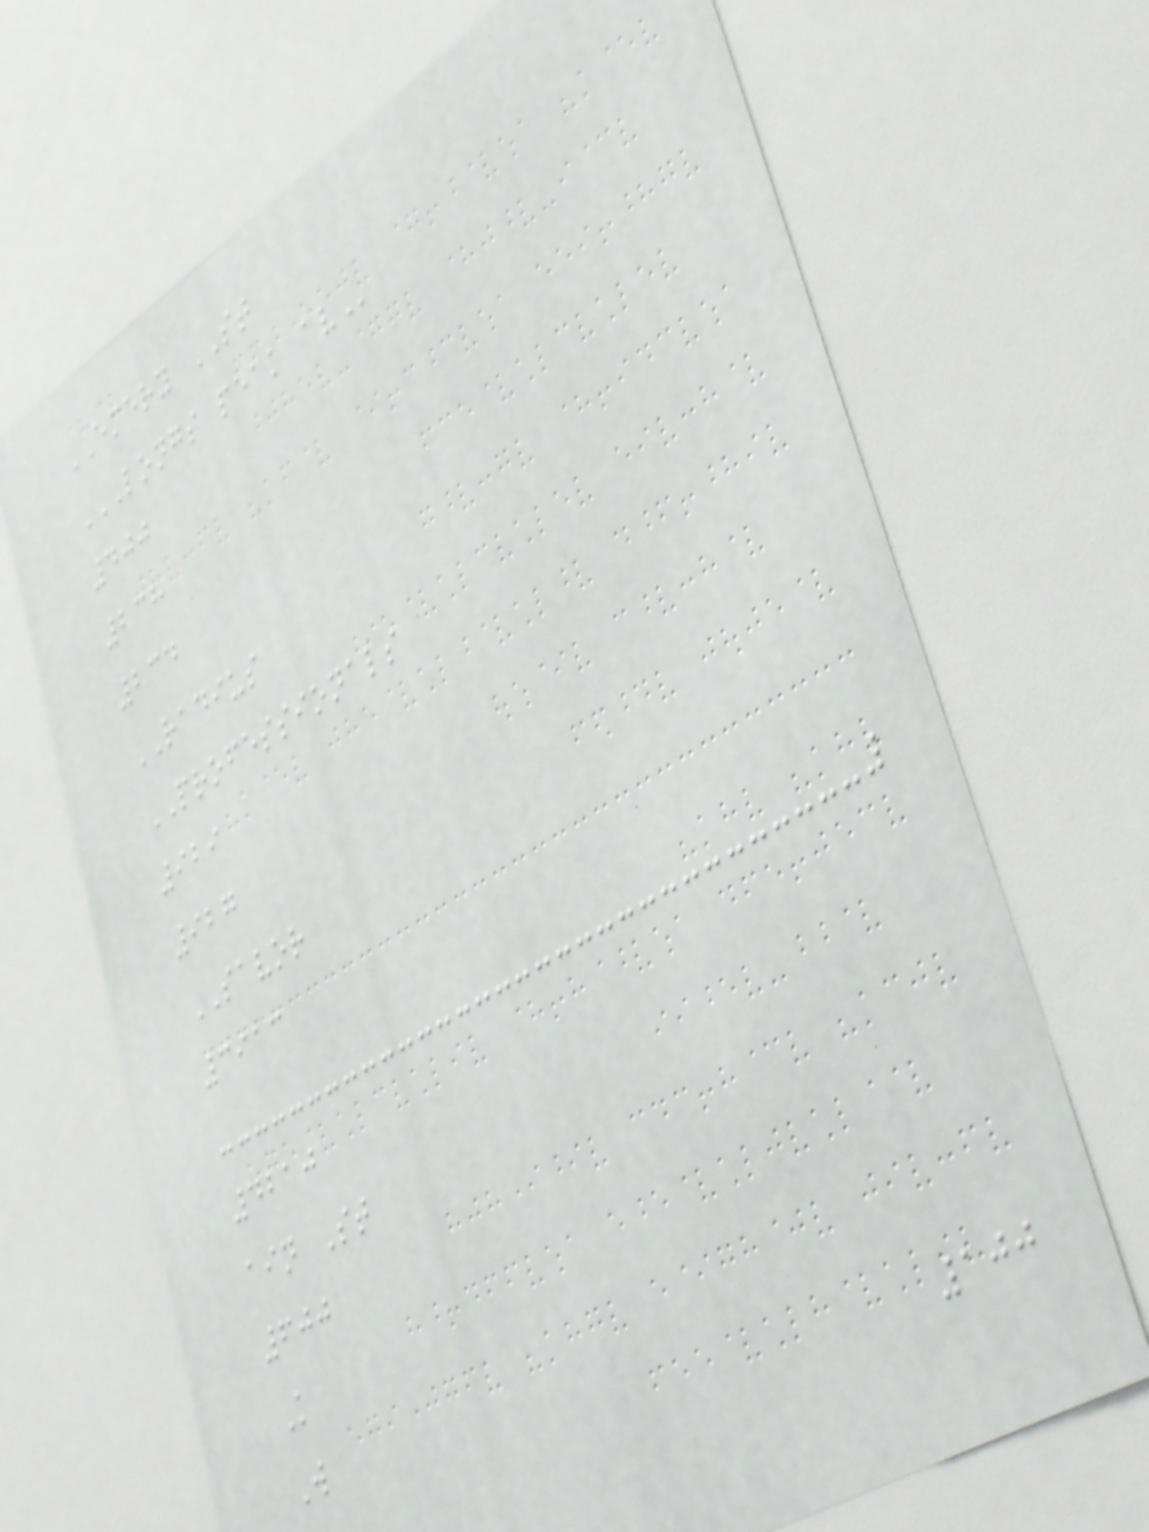EMERY ST
LONGS PEAK AV
400
238
234
RADIUS
PROFESSIONALS
929
927
SAVOR
3913
4210
ain St
600
K
W
100
